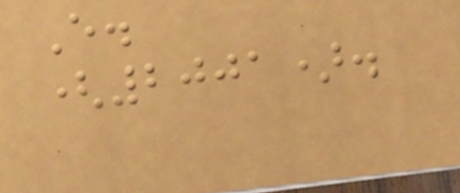E.
(2001).
